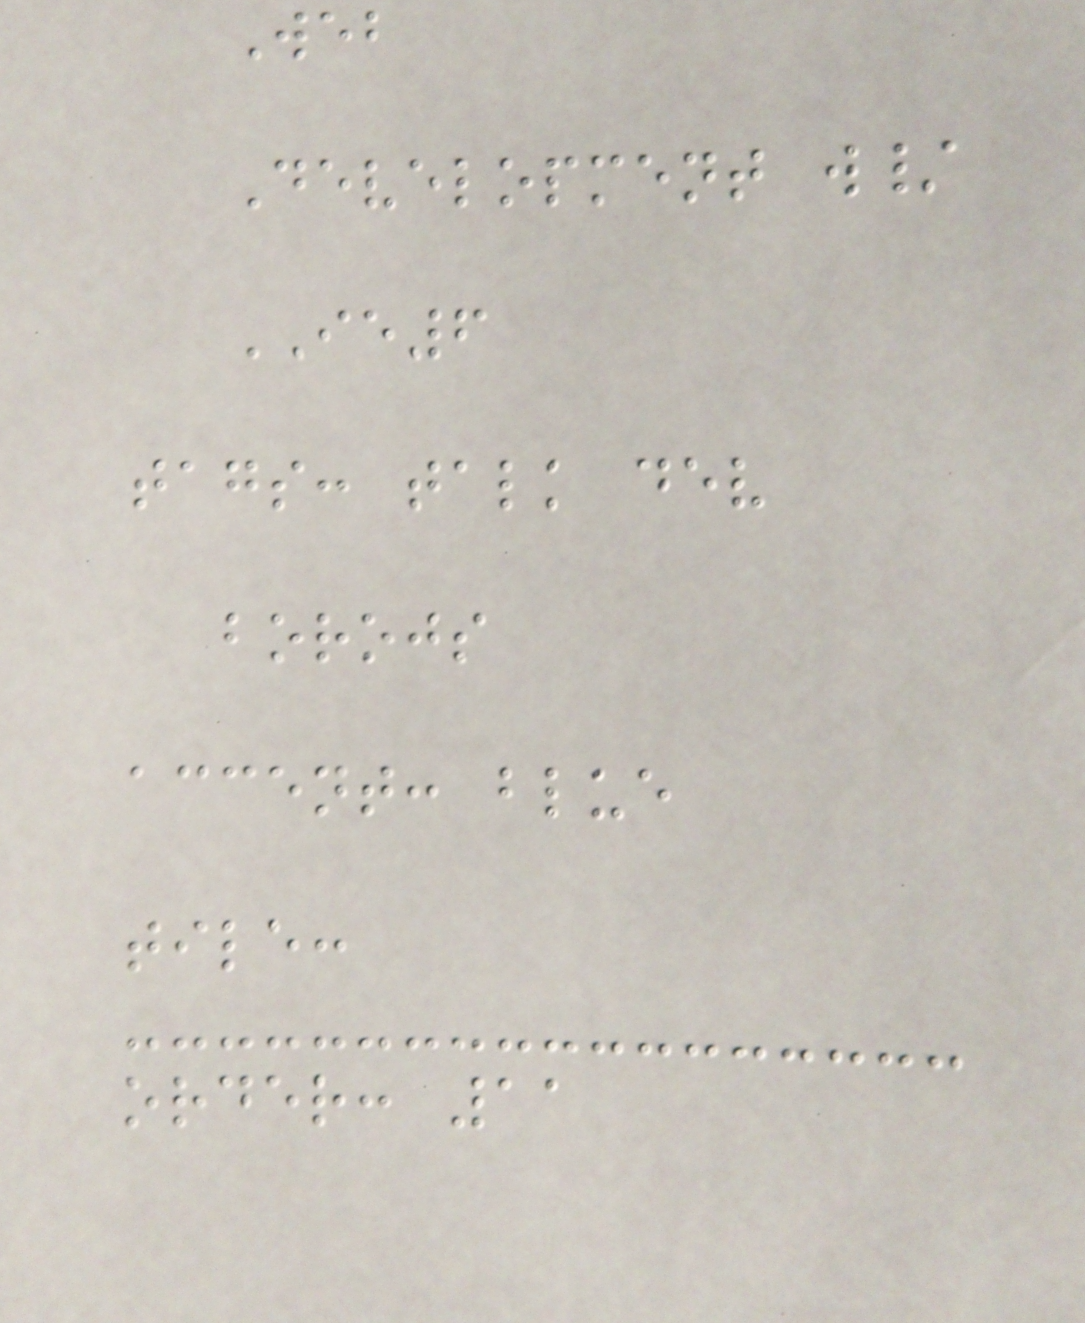Web
Development w/
IE6
tags: talk dev
borojs
accent: blue
tile:
order: 11
